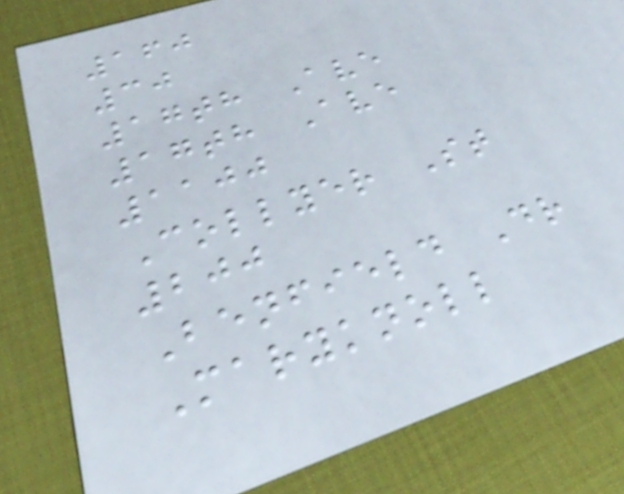160
30
17th Ave
17th Ave
1100
Collyer St
200
Benfield Dr
Maryknoll
